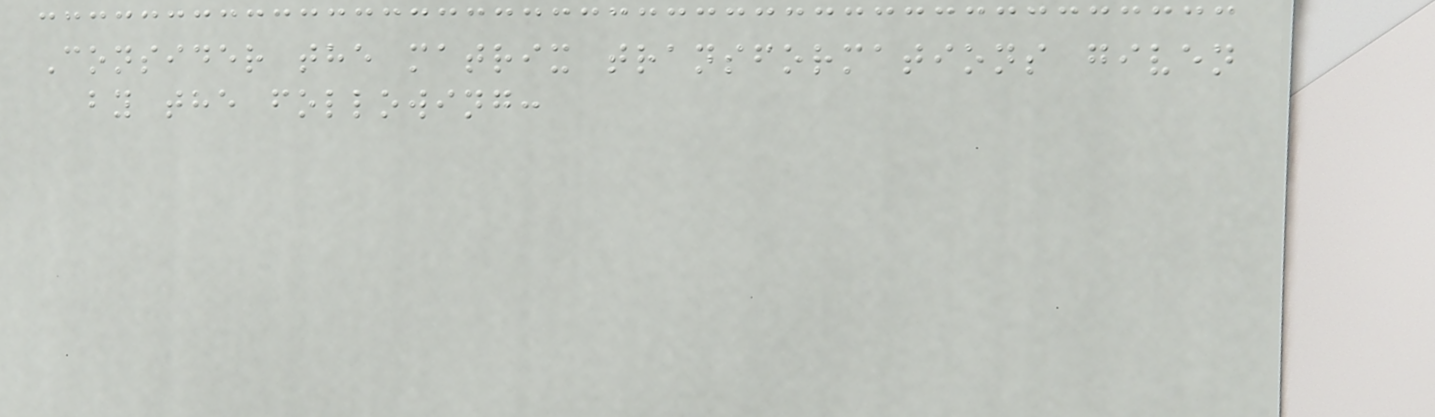Consider the matrix transformations given
by the following:
